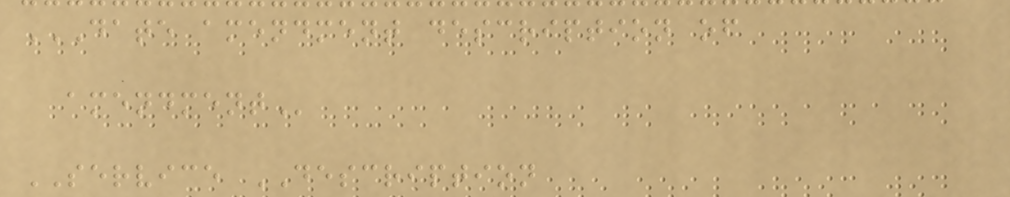DATE AMENDMENT DESCRIPTION OF
AMENDMENT
SERVICE DESCRIPTION
